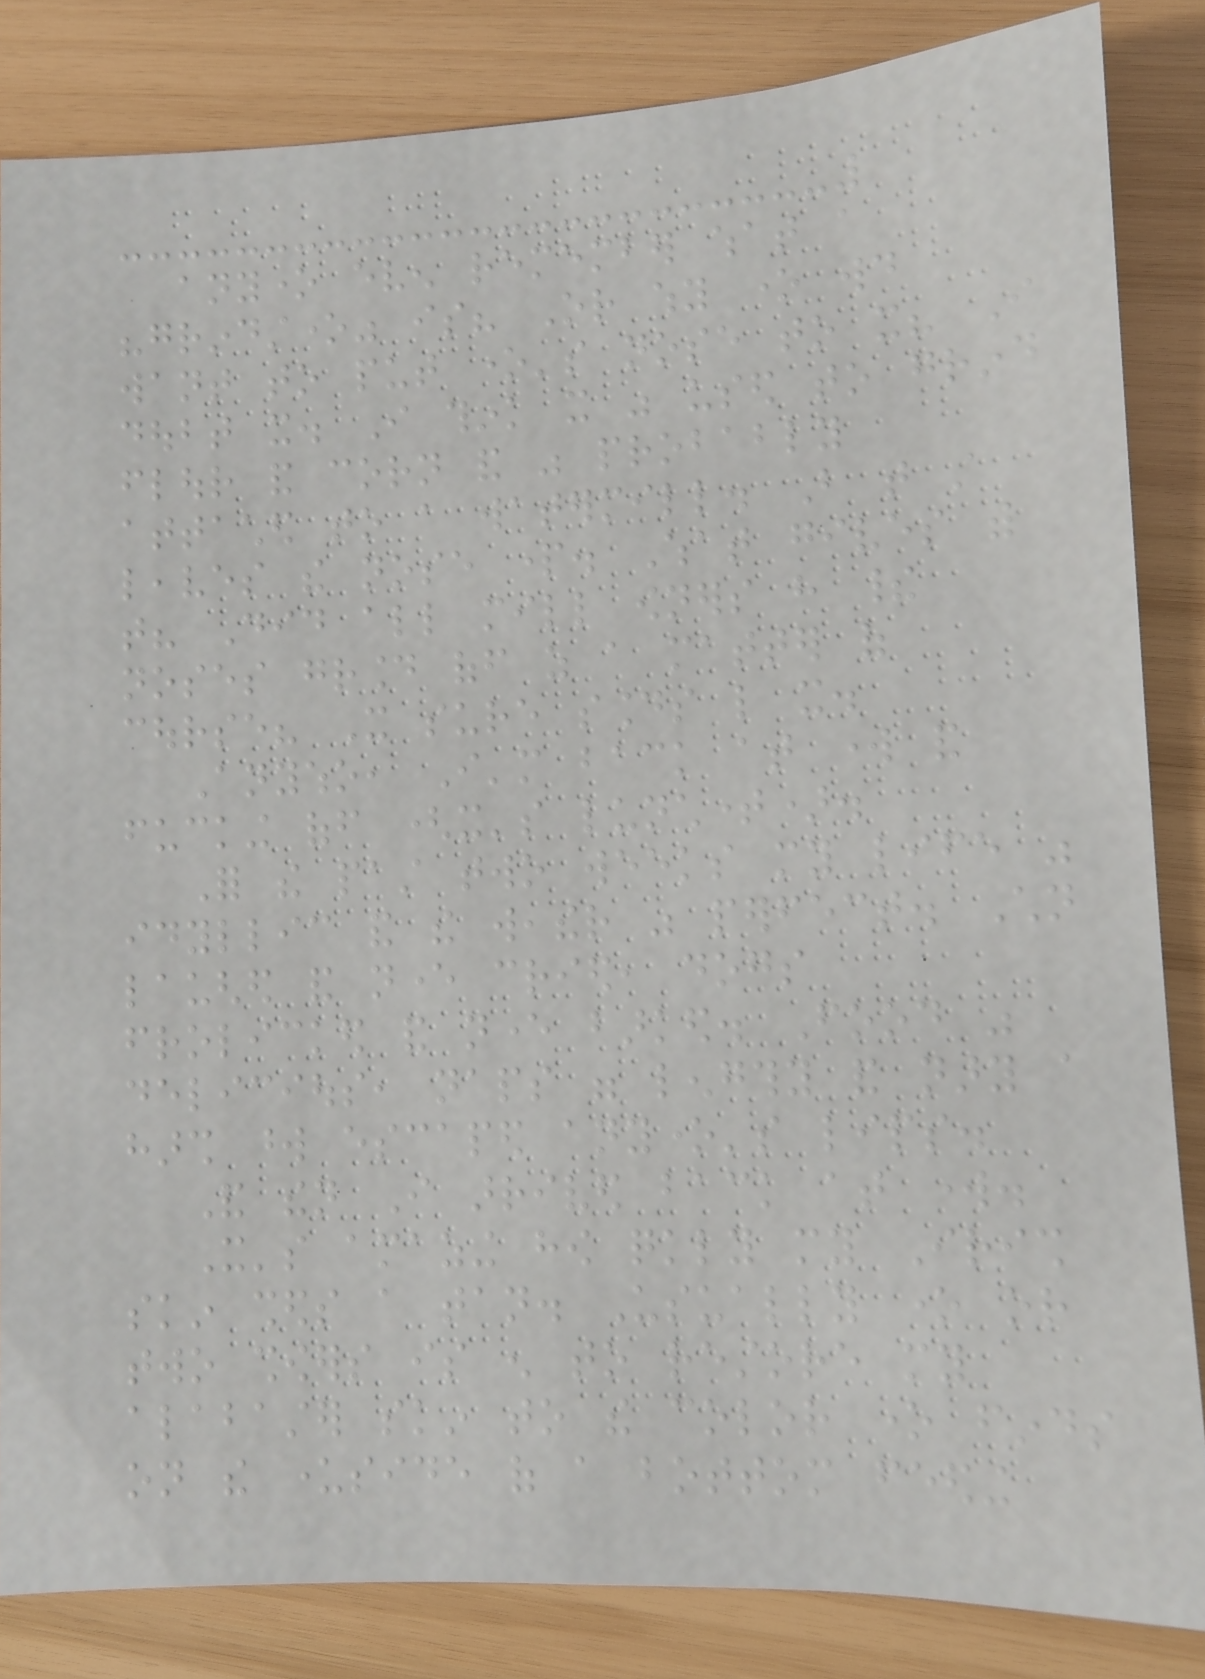anyone even remember what a
"grindstone" is? Or why one would
want to put one's nose to it? I
doubt it. I think it was used to grind
flour and corn and was probably
attached to a watermill. But that still
leaves the nose part. What gives with
that? Did all mill owners have their
noses ground off as a matter of
course? It sure sounds like it.
Anywho, I'm back at work and
fucking off (it's lunchtime).
For the past two weeks my life was
idyllic and the weather was perfect. Children
laughed and never cried, dogs
frolicked and never barked. Food was
delicious, naps were lengthy and nary a
harsh word escaped anyone's lips.
And then I arrived back at work.
It's amazing how quickly my Irish
skin sheds a tan. Usually one or
two showers is enough to restore my
alabaster skin to the color one finds
on the underside of a bottom feeding
